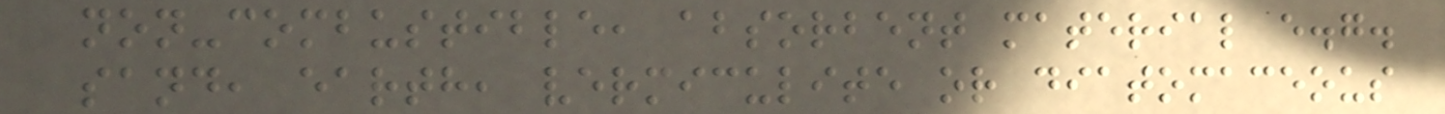non-combustible, absorbent material e.g.
sand, earth, vermiculite or diatomaceous
